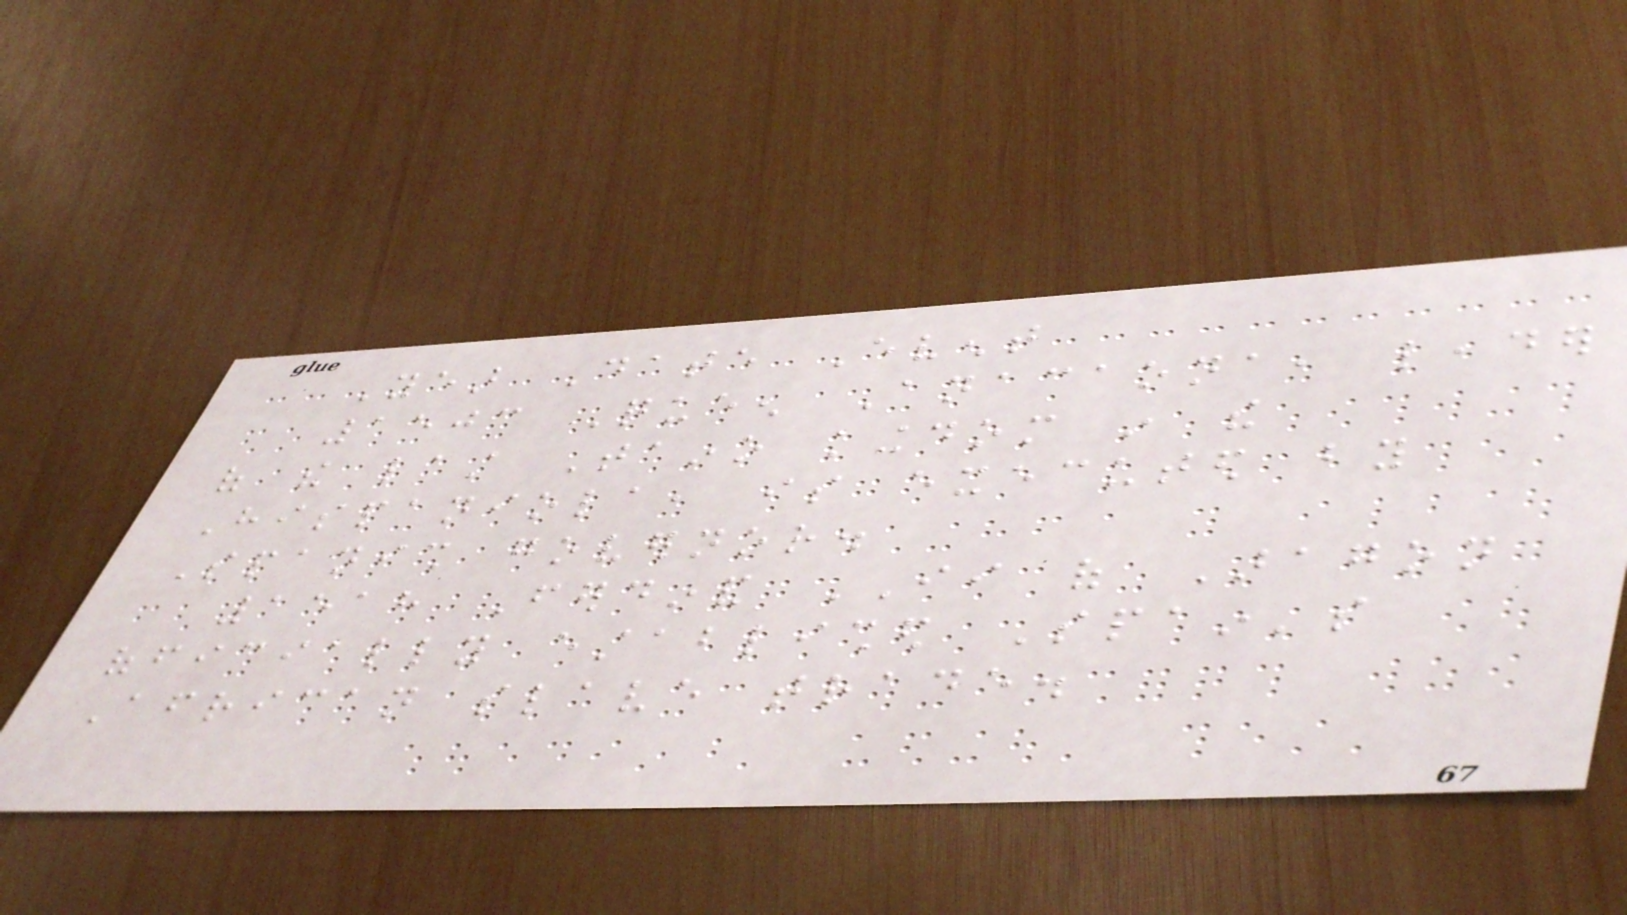Year Date Event
1503 Queen Anacaona, leader
of the last Taino kingdom in the
Hispaniola, is executed by
Spanish governor.
1518 Ferdinand II of Aragon
officially established Spain's
African slave trade.
